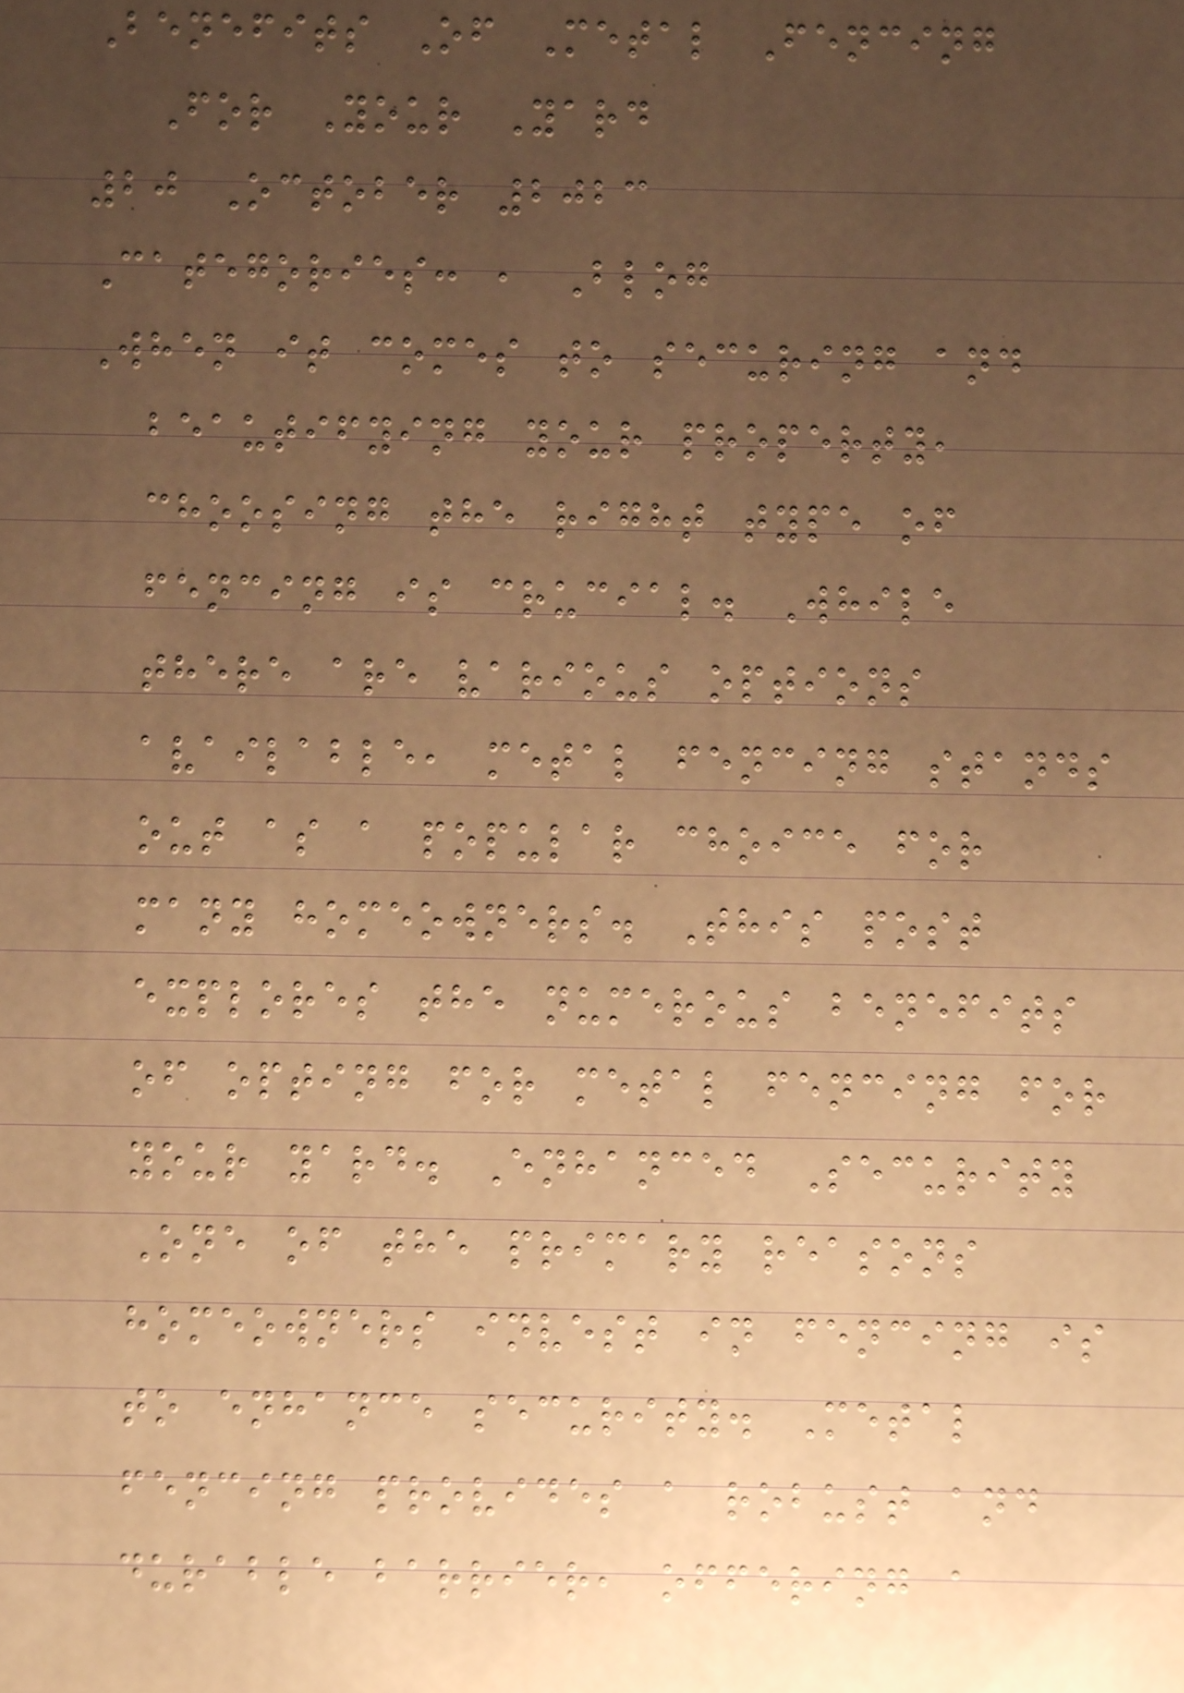Benefits Of Metal Fencing
For Your Yard
20 October 2023
Categories: , Blog
When it comes to securing and
beautifying your property,
choosing the right type of
fencing is crucial. While
there are various options
available, metal fencing stands
out as a popular choice for
many homeowners. This post
explores the numerous benefits
of opting for metal fencing for
your yard. Enhanced Security
One of the primary reasons
homeowners invest in fencing is
to enhance security. Metal
fencing provides a robust and
durable barrier, offering a
